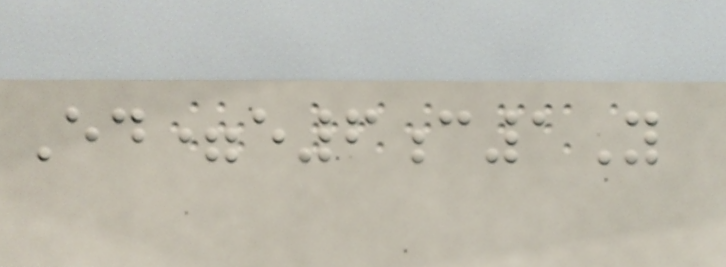Ed=e6c1Y
